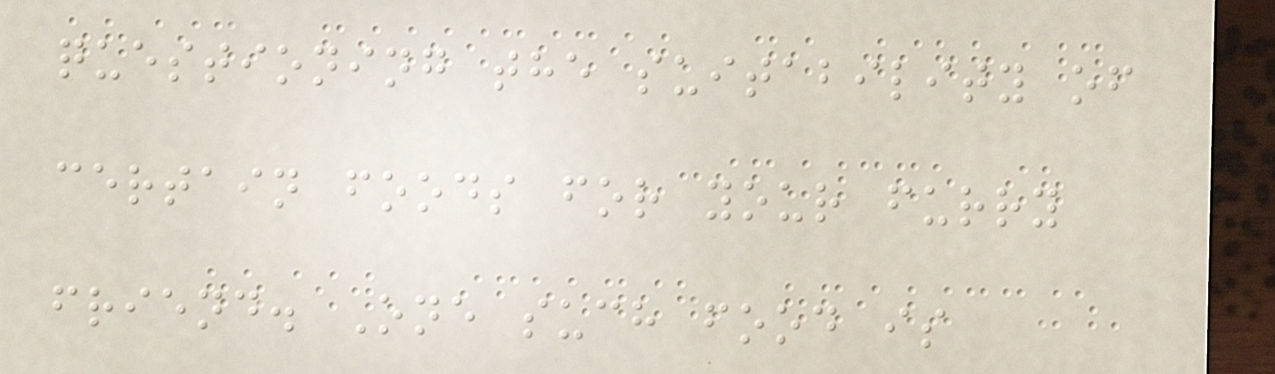questioning the suitability of
certain foods for your furry
friend. One such food is
